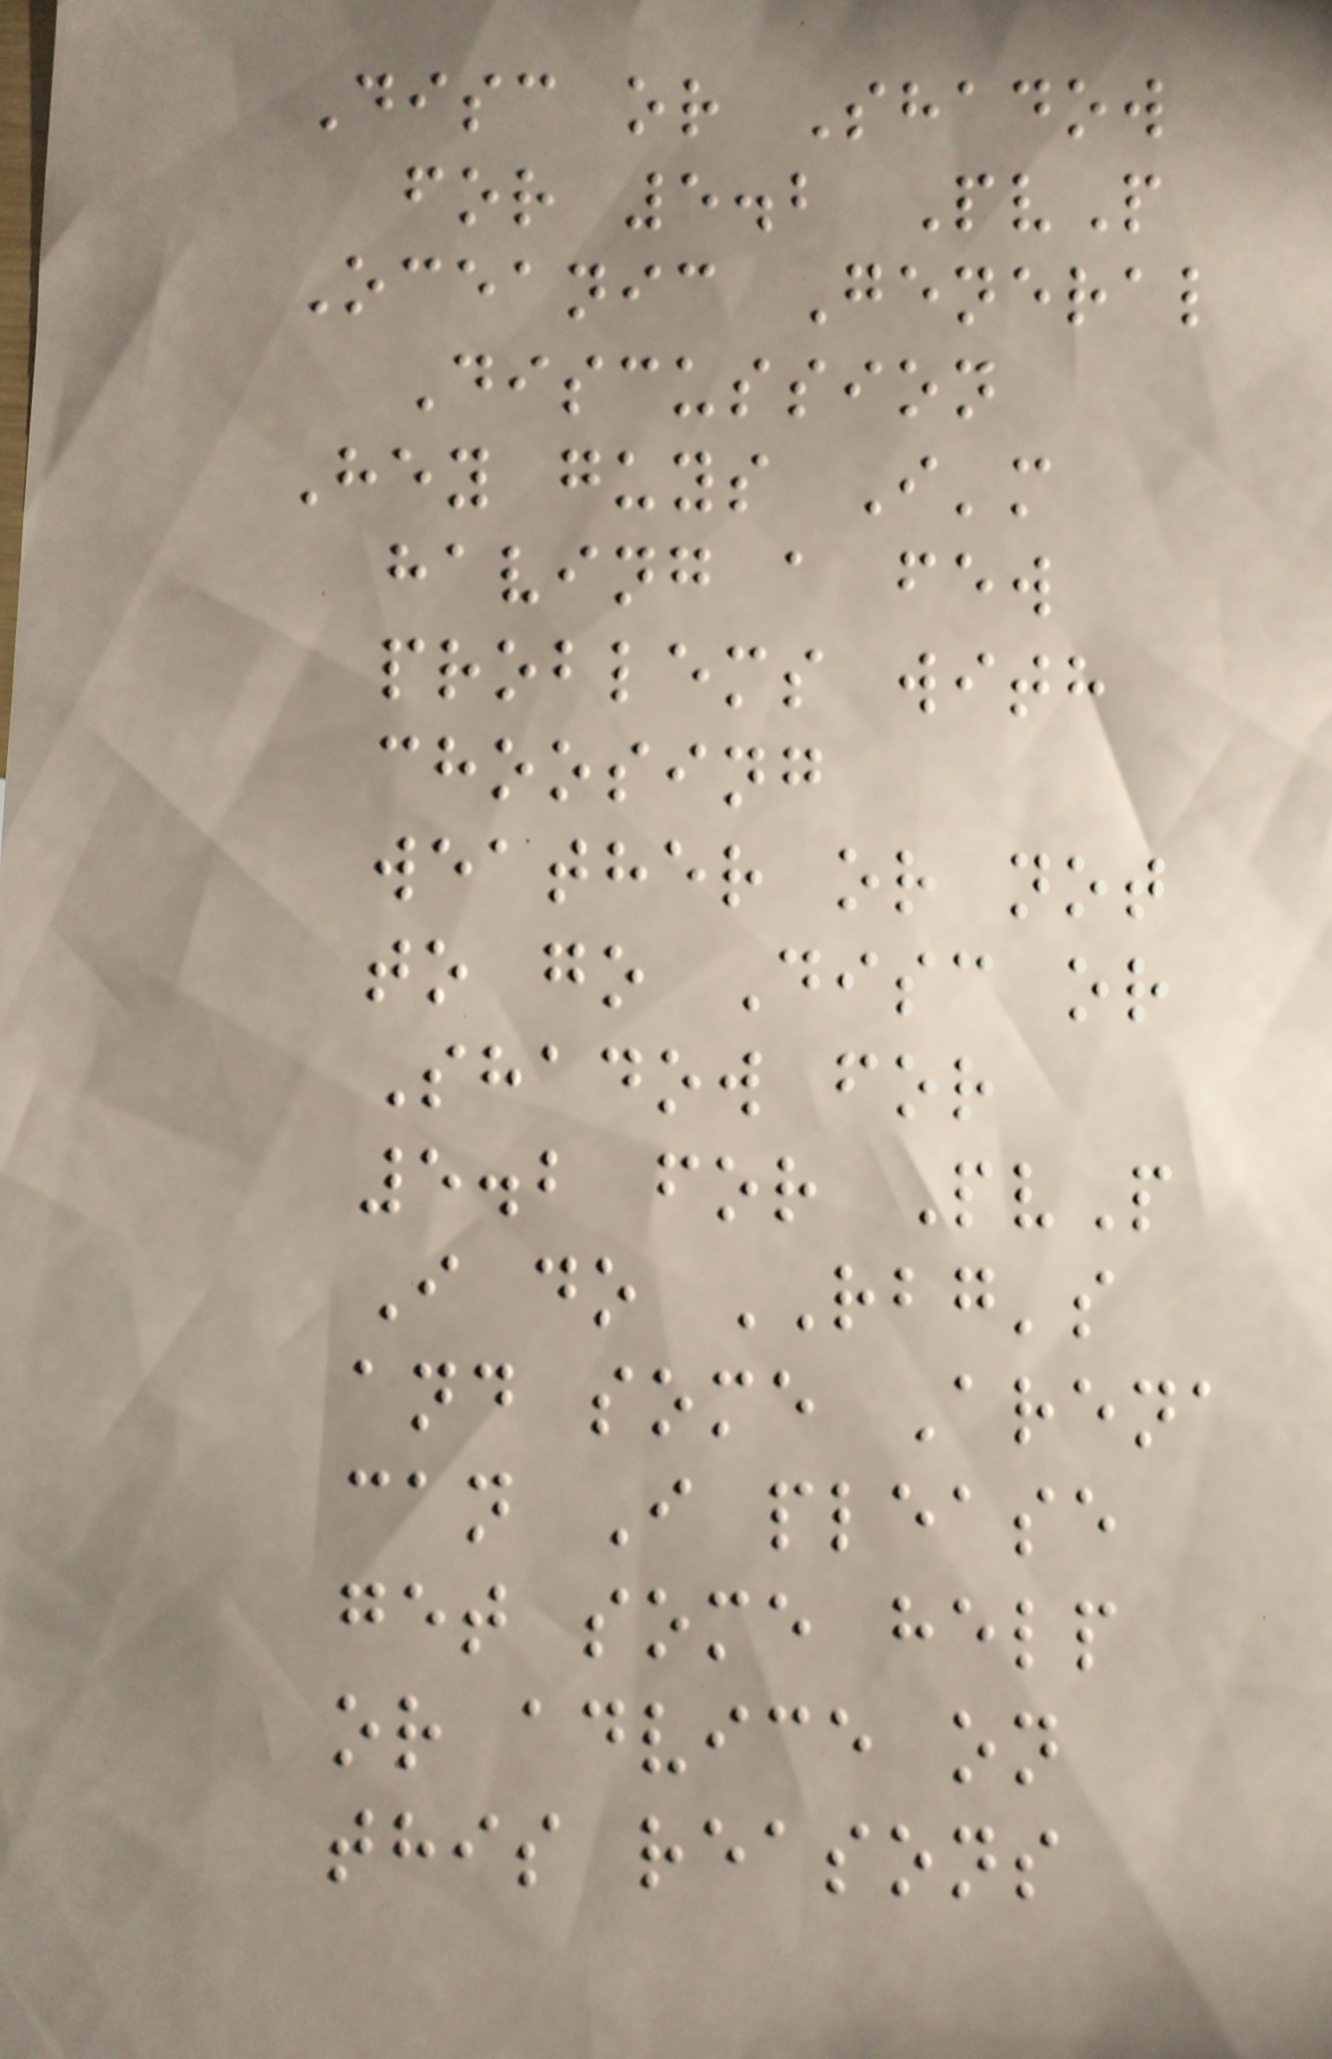Disc or Shadow
for 5.2 PvP
Oceanic General
Discussion
Hey guys I'm
having a few
problems with
choosing
weather or not
to go Disc or
Shadow for
5.2 for PvP
I do RBG's
and some Arena
can I please
get some help
or advice on
this reasons
